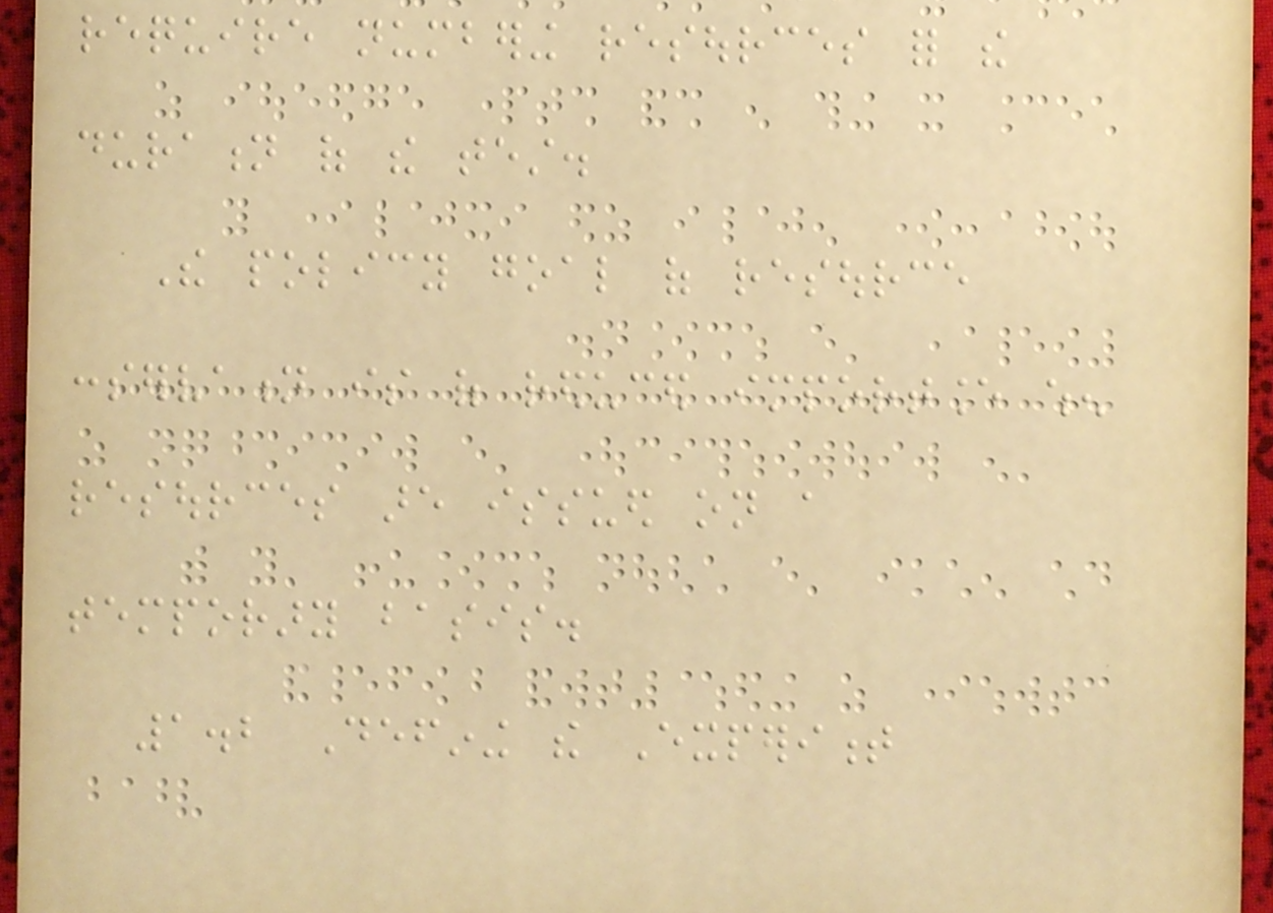require numbering resources for the
duration of the test.
The policy goal of resource
conservation is of reduced importance when
resources are issued on a
temporary basis.
1.2 Defining the Experiment
